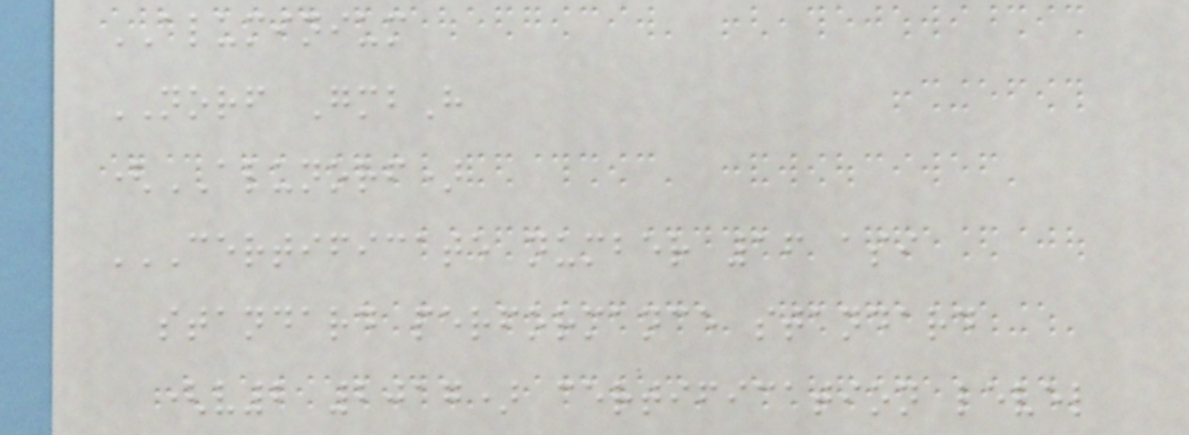ALUMINIUM
NORF GmbH
(ALUNORF)
CERTIFICATE NUMBER 16 ASI
STANDARD PERFORMANCE STANDARD
(V2 2017) CERTIFICATION LEVEL
